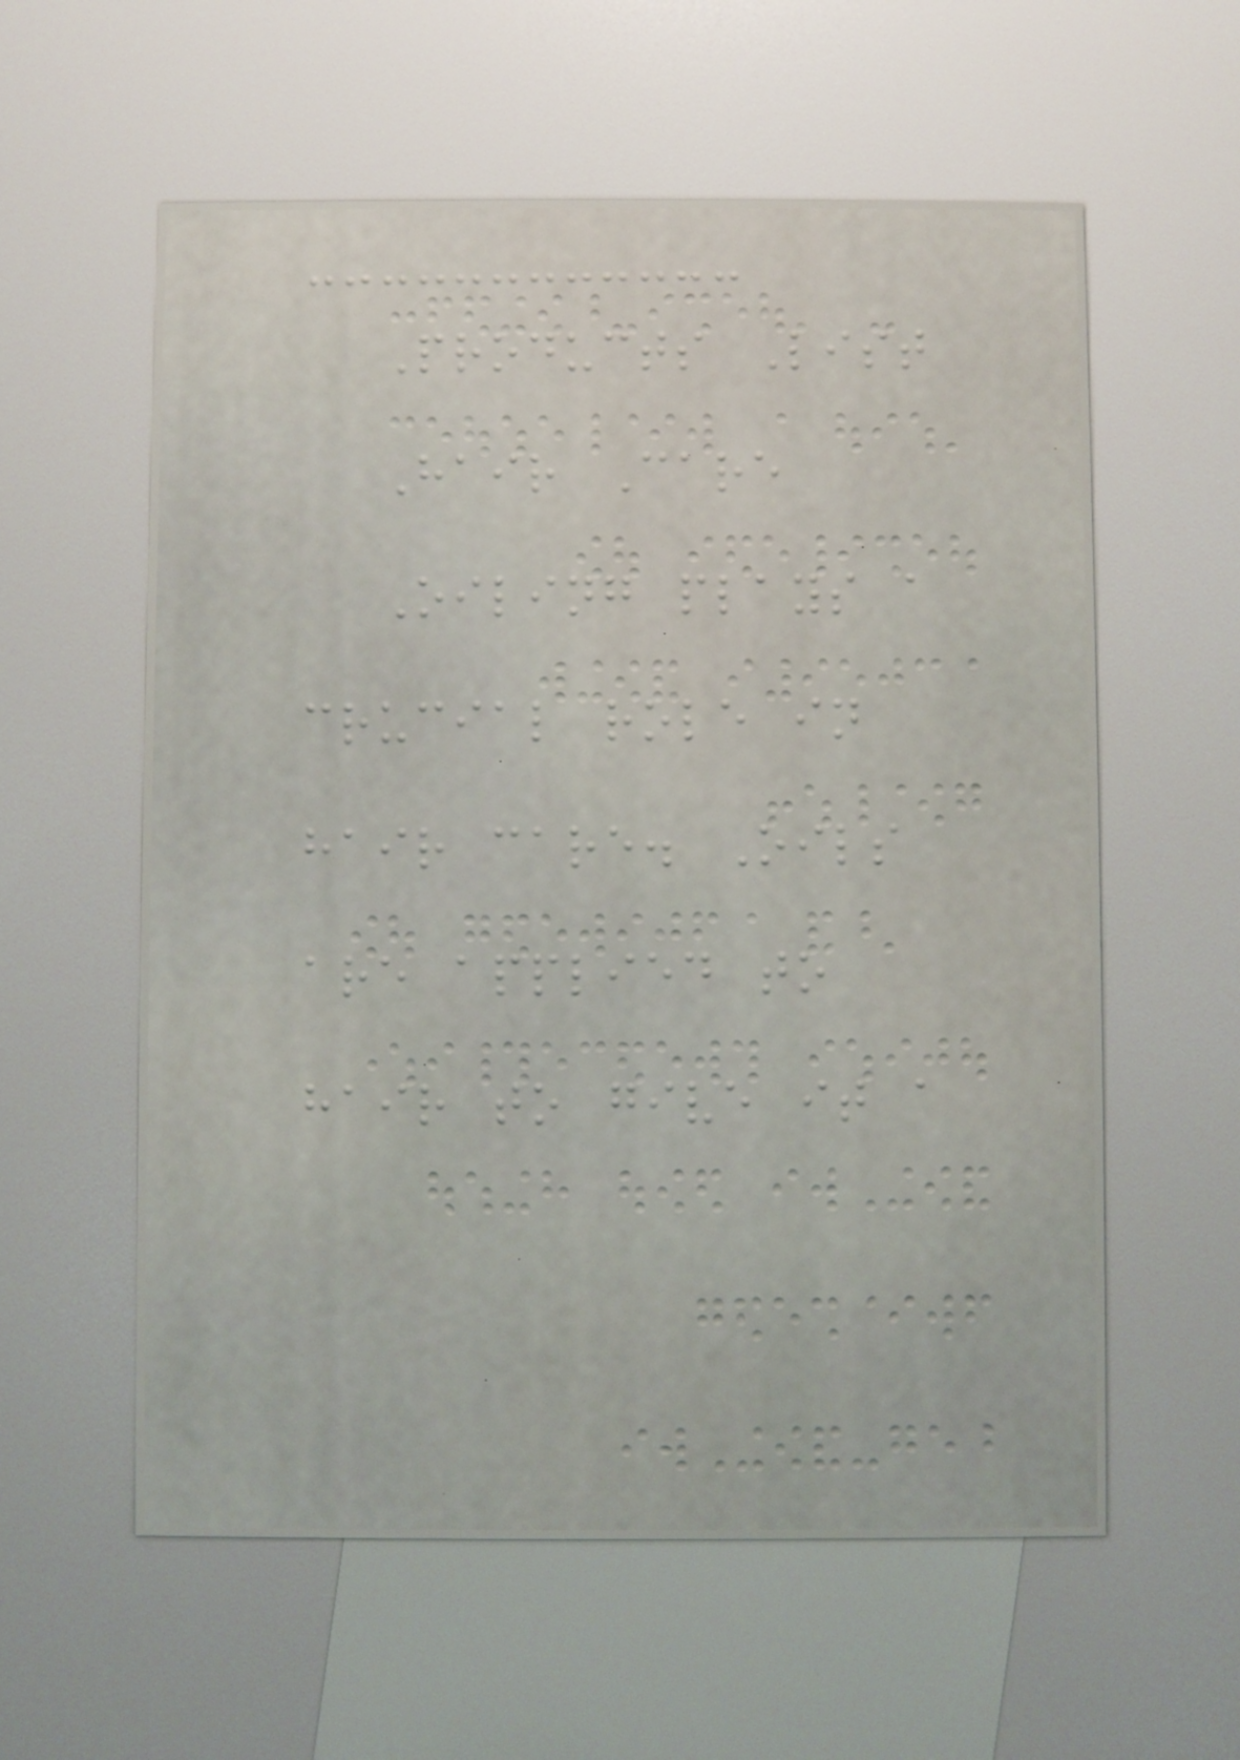Products List
Hair Care
Oiling plays a
crucial role in
hair care. Oils
are applied to
hair to give it a
